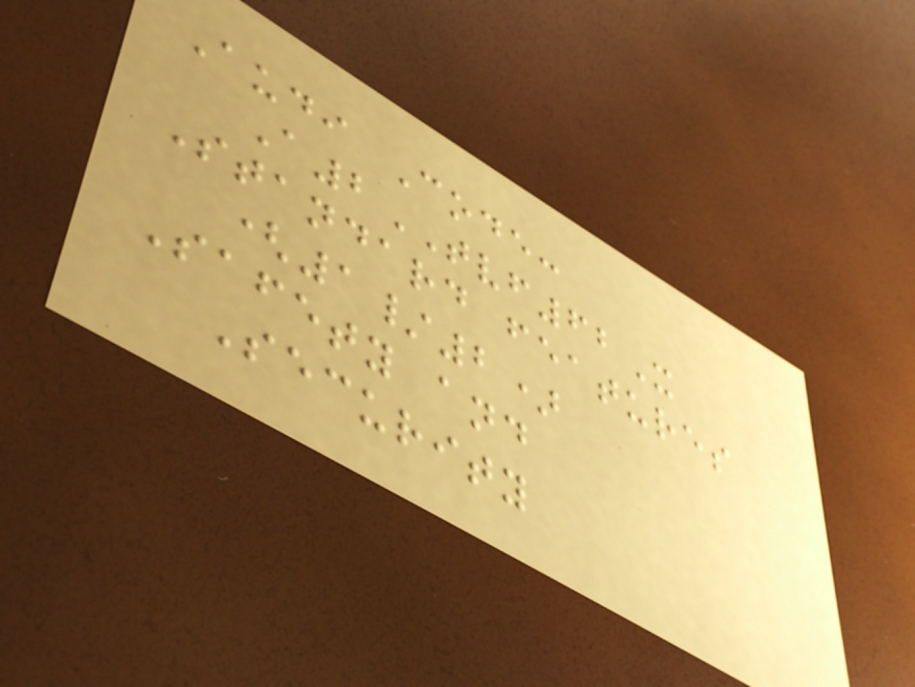Audi Code:
A2TVF62X
Standard features
(1/2)
Safety and
Security
